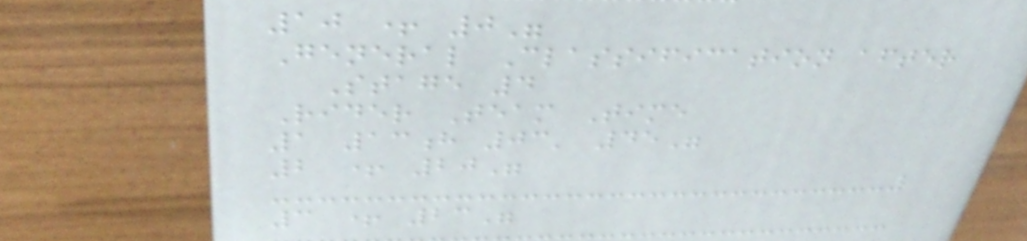10 + 0"
General Classification after
Stage 4
Rider Team Time
1 13h 03' 45"
2 + 20"
3 + 23"
